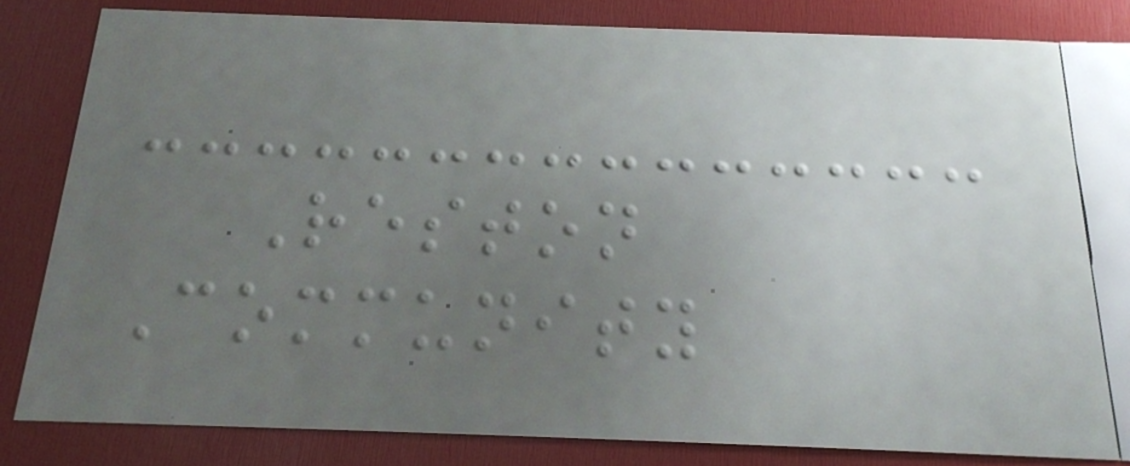Reston
Community
